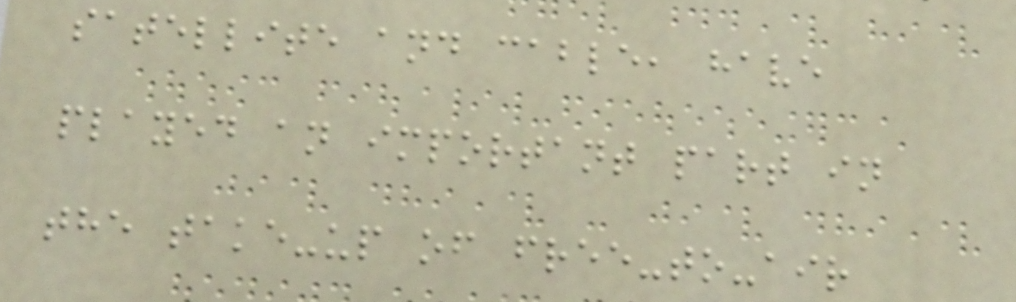satellite and cable, have
played an important part in
the take-up of free-to-air
